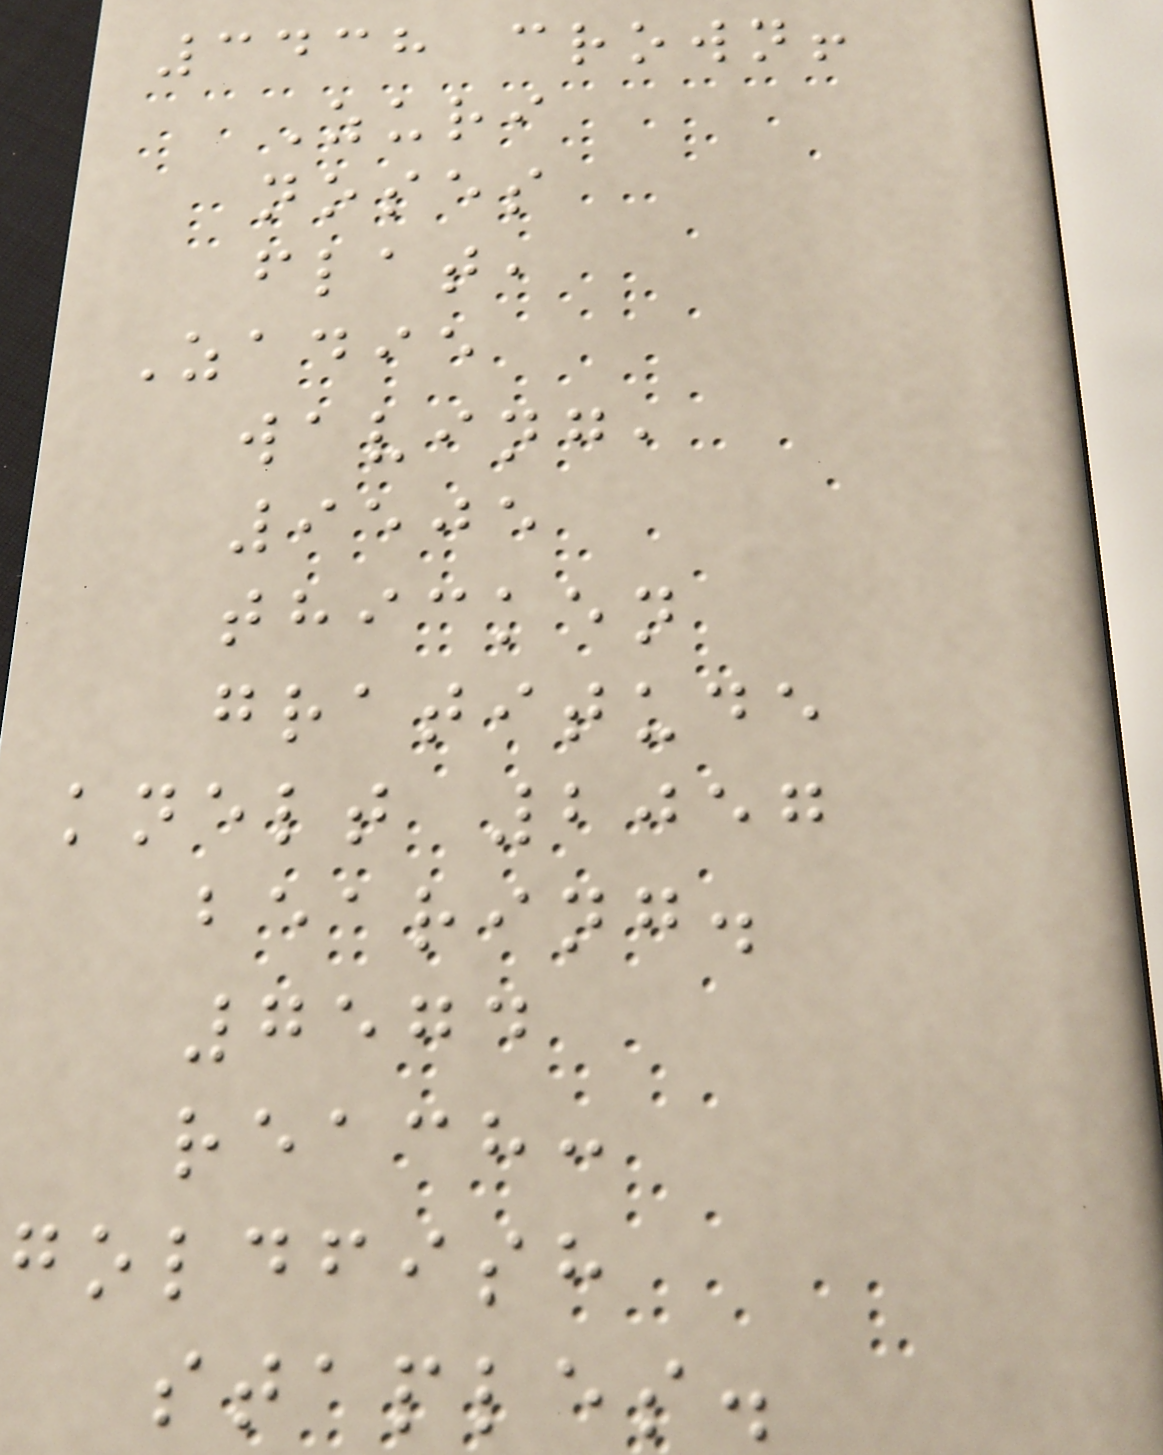3438 crown!
Zuri
noses
flat,
Zadie
waving,
9505
thicken
gratitude
knelt 2057
bearing.
7574
reach:
goldfish
staples.
